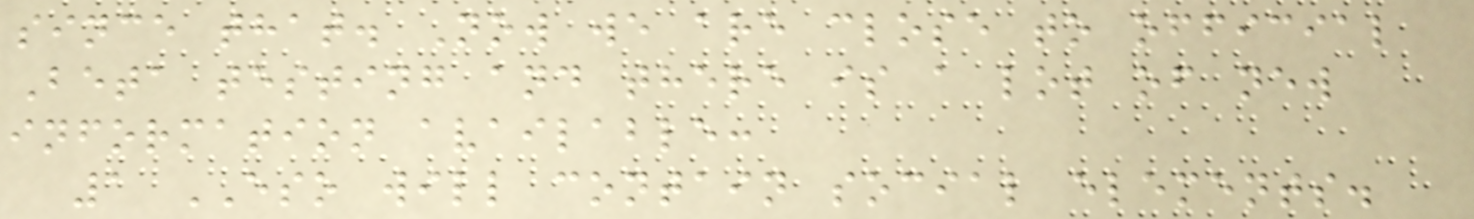since that. Now we are close to official
Beta testing and there is a lot of new
information available:
1 ESO will contain social elements.
